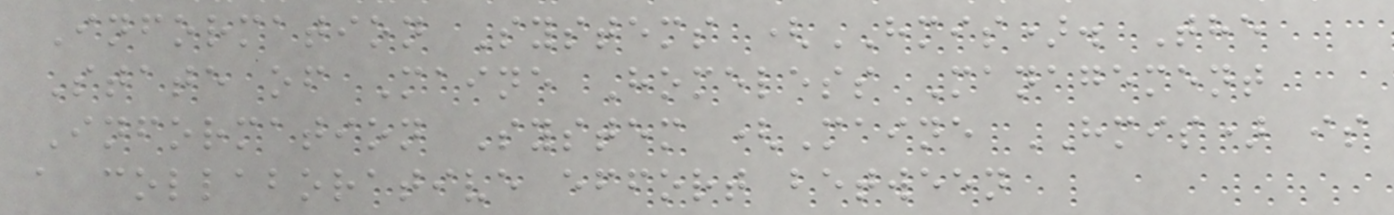Information Systems (HMIS). The
State of Maine Homeless Management
Information System (Maine HMIS) is
a collaborative effort between
